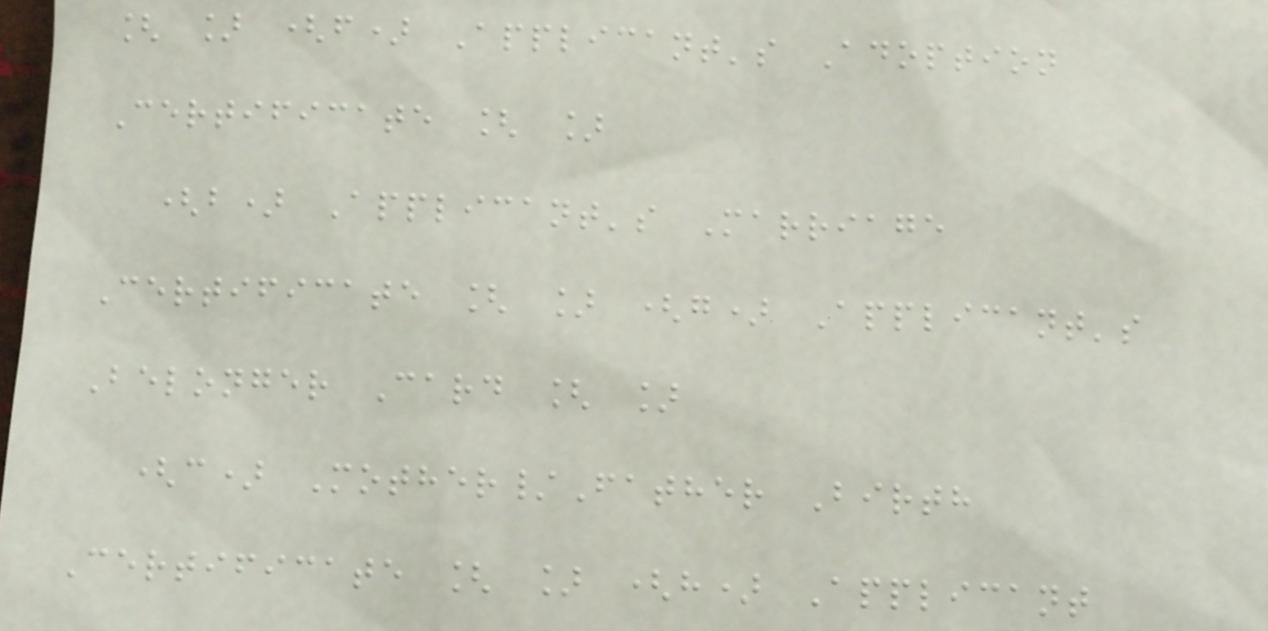[ ] (f) Applicant's Adoption
Certificate [ ]
(b) Applicant's Marriage
Certificate [ ] (g) Applicant's
Belonger Card [ ]
(c) Mother/Father Birth
Certificate [ ] (h) Applicant
